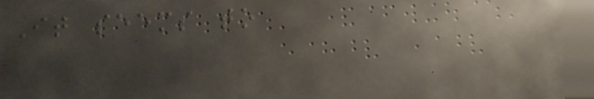It seems to
